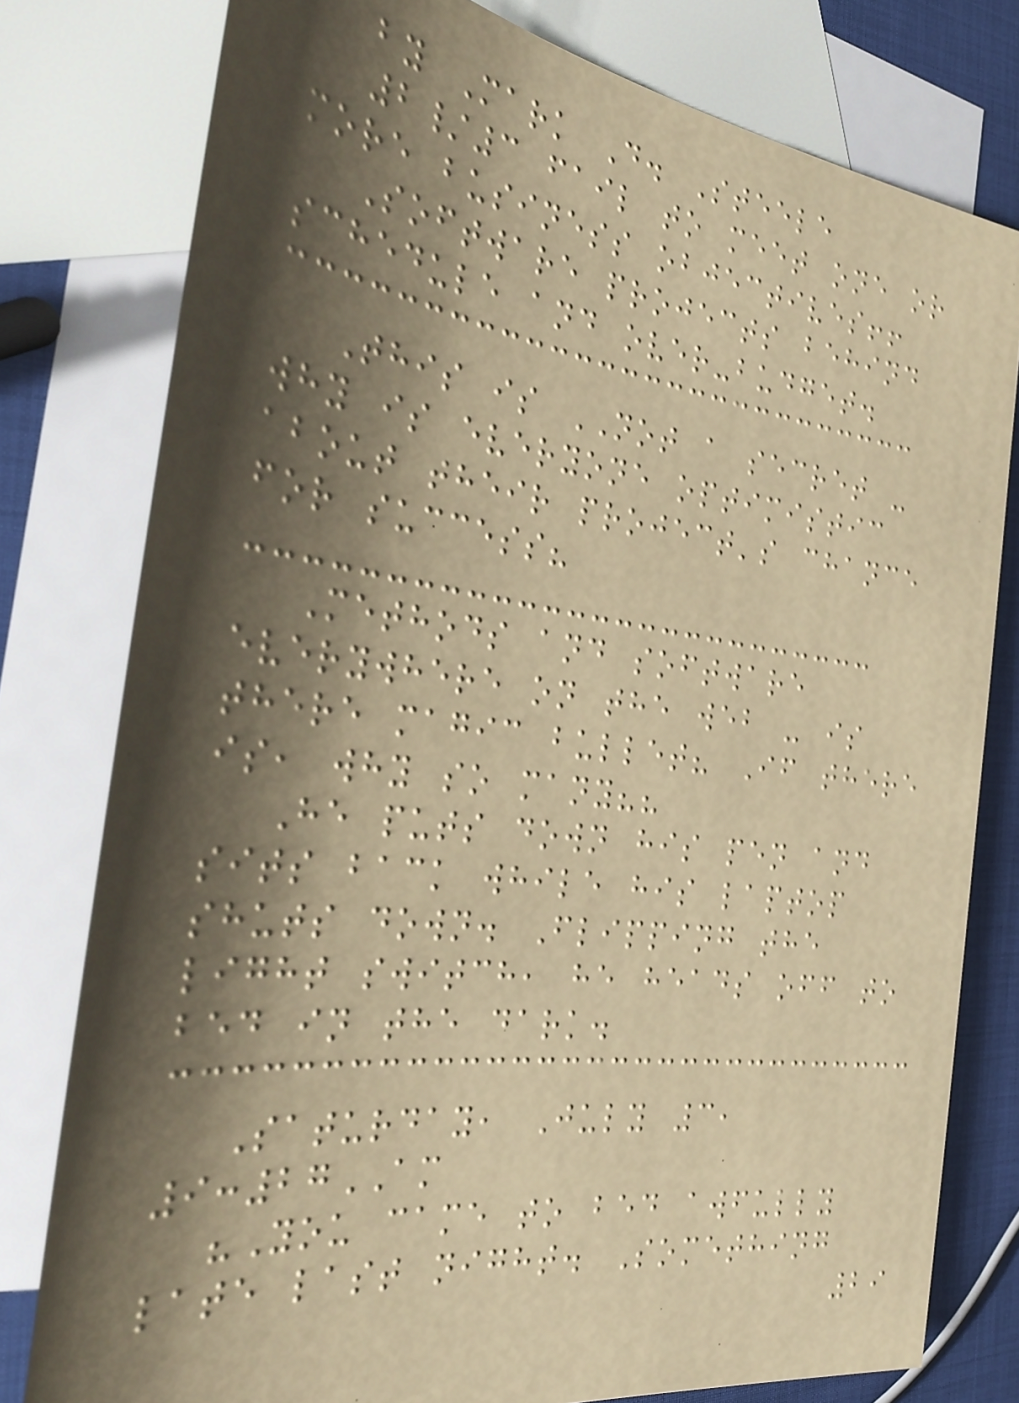by Mark D. Steele
2/3 fail to meet one or
more business objectives!!
Software projects behind
schedule and over-budget.
This is NOT a secret -
why is everyone optimistic
about their project's chance
for success?
Methods and software
everywhere on the web - is
there magic bullet? If there
is, why so many??
He puts down his pen and
sits back while his laptop
shuts down. Flipping the
light switch, he heads off to
bed in the dark.
Saturday, July 3,
9:27AM
"You came to bed awfully
late last night. Something
29
